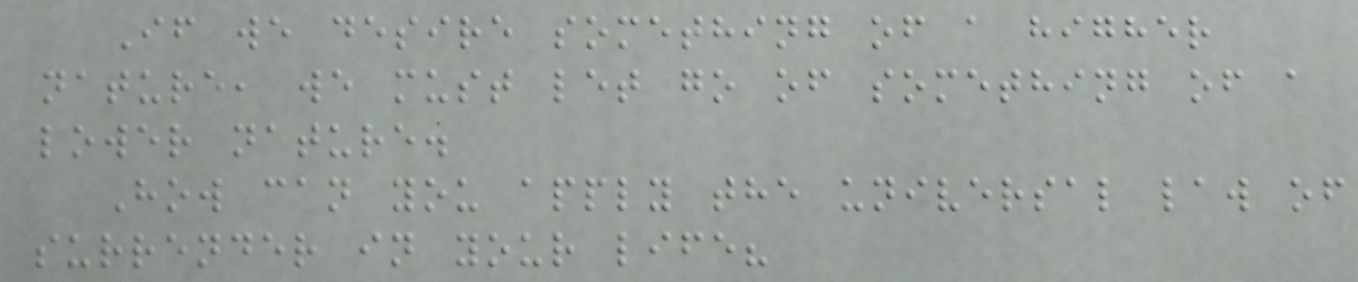If we desire something of a higher
nature, we must let go of something of a
lower nature.
How can you apply the universal law of
surrender in your life?
